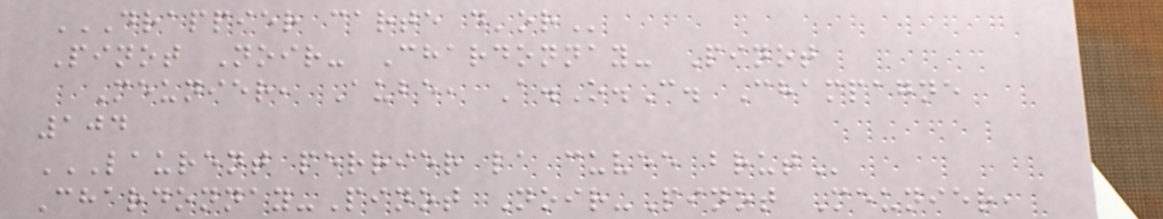DRAPPIER CARTE D'OR
Pinot Noir- Chardonnay- Pinot
Meunier, Aube, A.O.C. Champagne
104
LAURENT PERRIER LA CUVEE BRUT
Chardonnay-Pinot Noir-Pinot Meunier,
